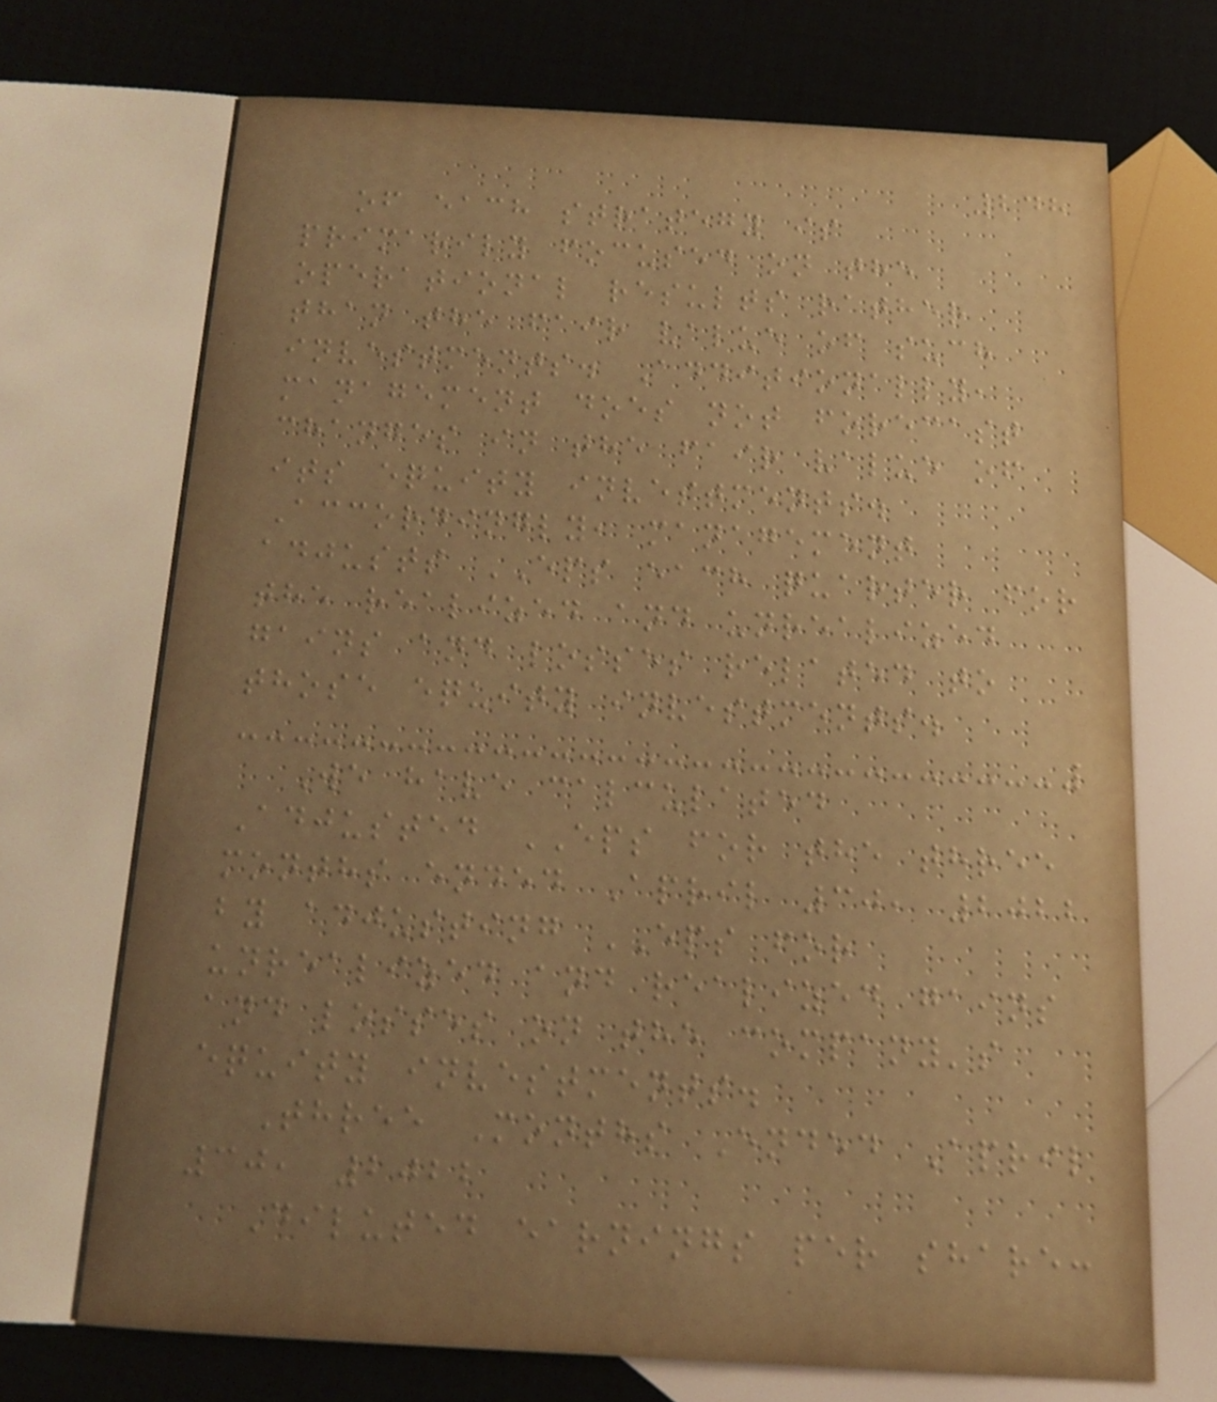248
of each strategy is
primarily focused on the
operational results rather
than the fair value of such
investments. Additionally,
management does not forecast
changes in the fair value of
its equity investments.
Accordingly, management
adjusts EPS each quarter for
the realized and unrealized
gains and losses related to
those equity investments.
We have calculated
Adjusted EPS for the three
months ended April 30, 2022
by adjusting EPS for
unrealized and realized gains
and losses on the company's
equity investments.
Three Months Ended April
30, 2022
Diluted earnings per share:
